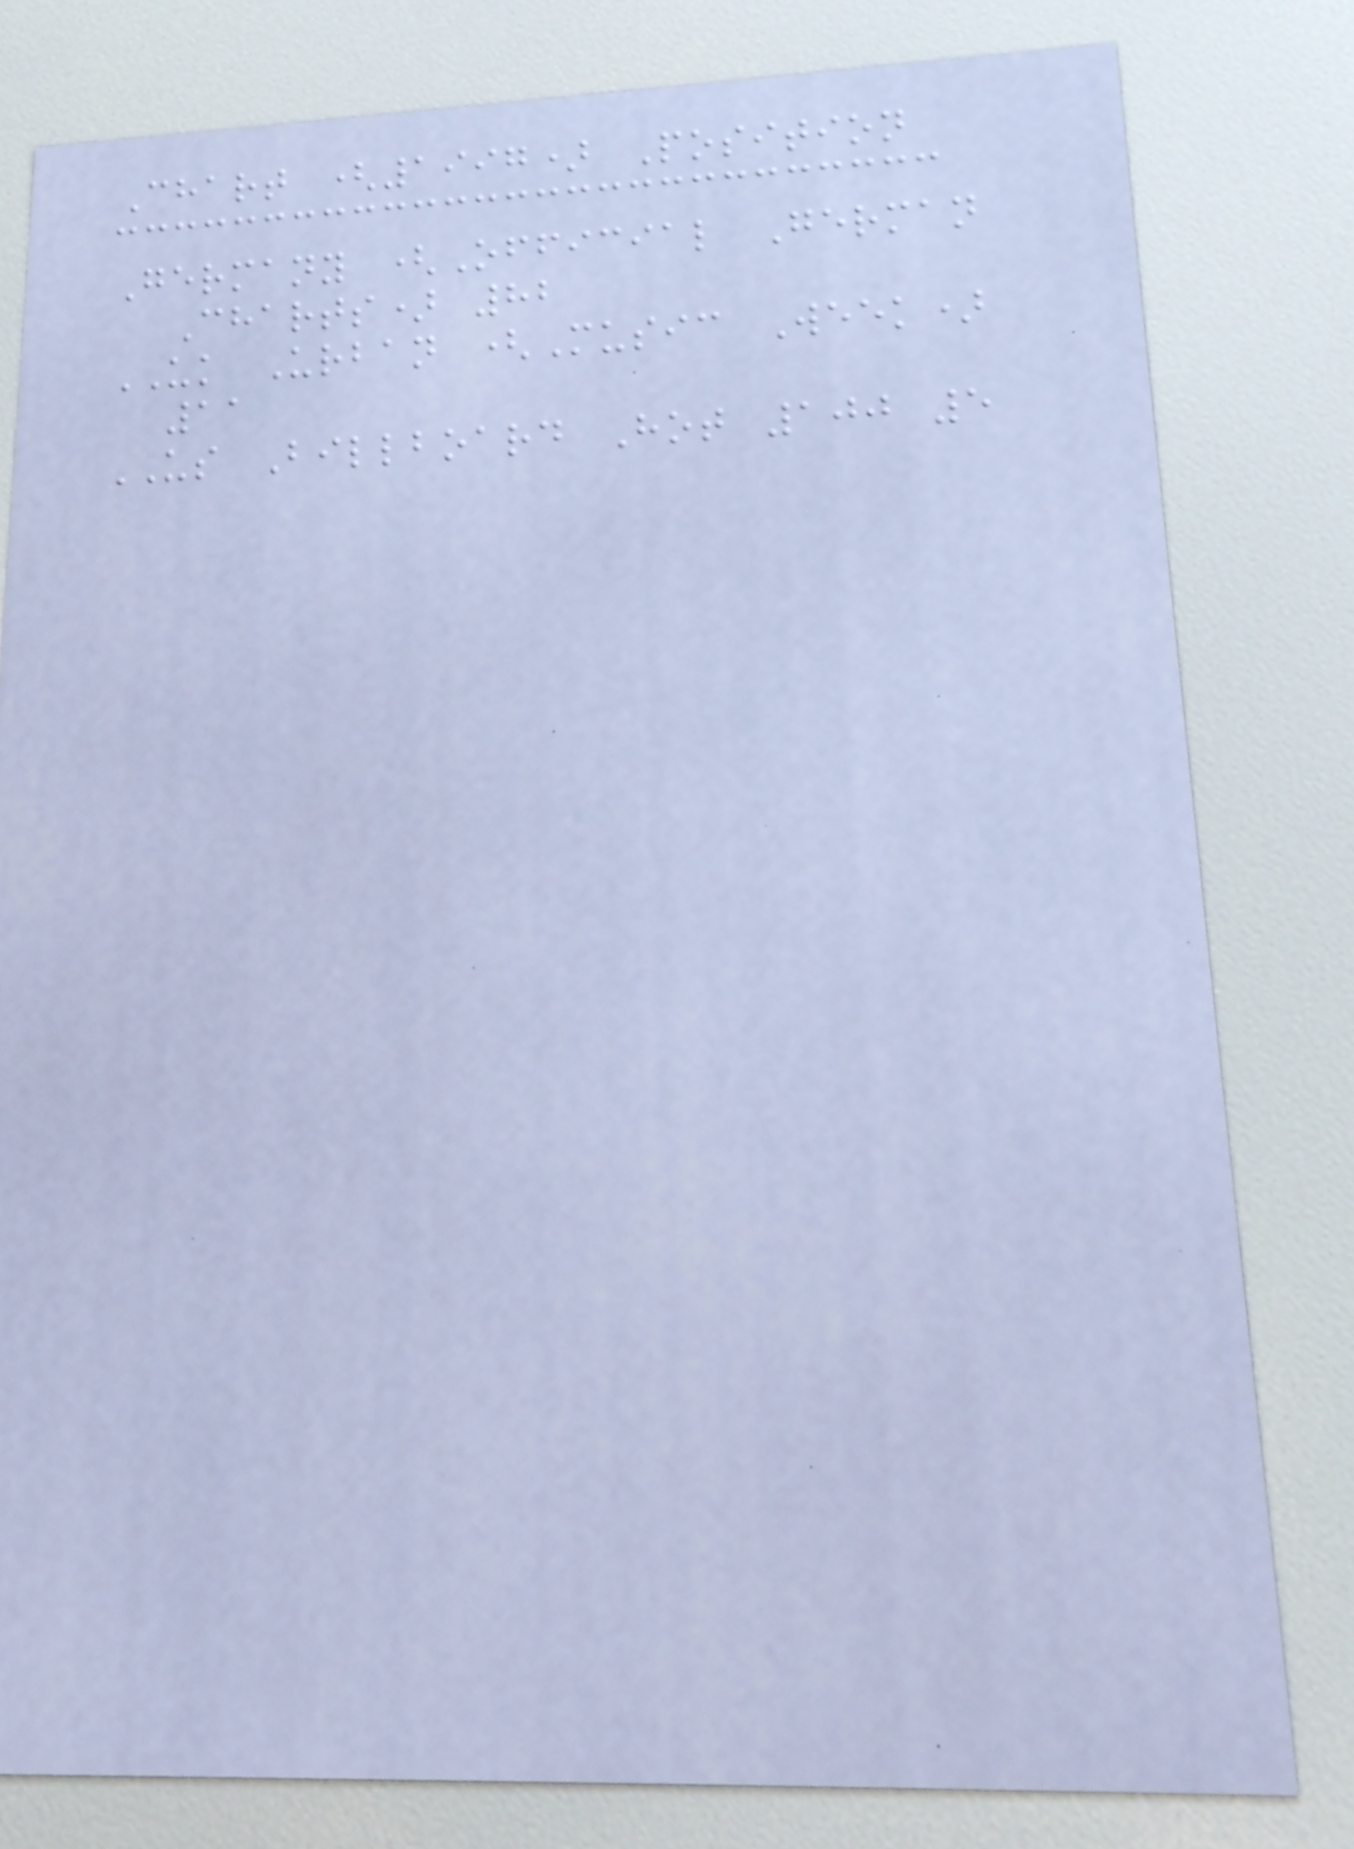Chart (1997) Position
Germany (Official German
Charts) 82
UK Urban (Music Week)
11
US Billboard Hot 100 5
